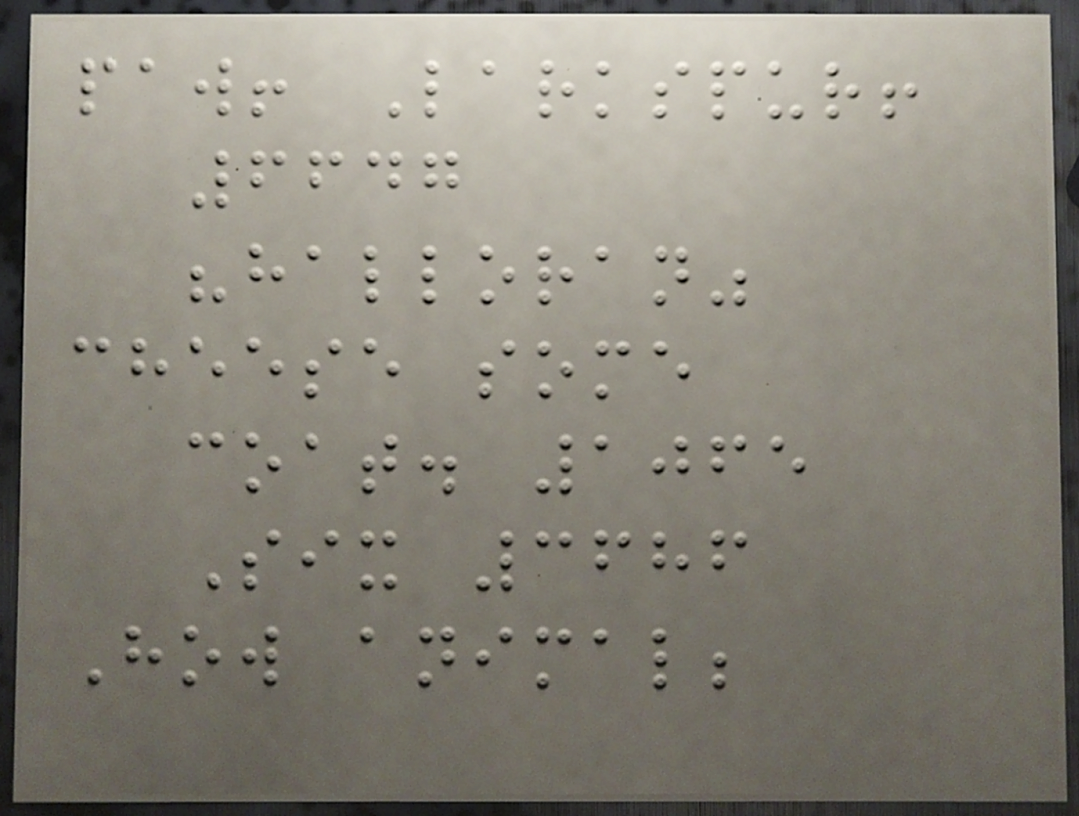paw! Larkspur!
6647
"halloran"
cheese some
coat. 1065
Six 3686
How animal;
